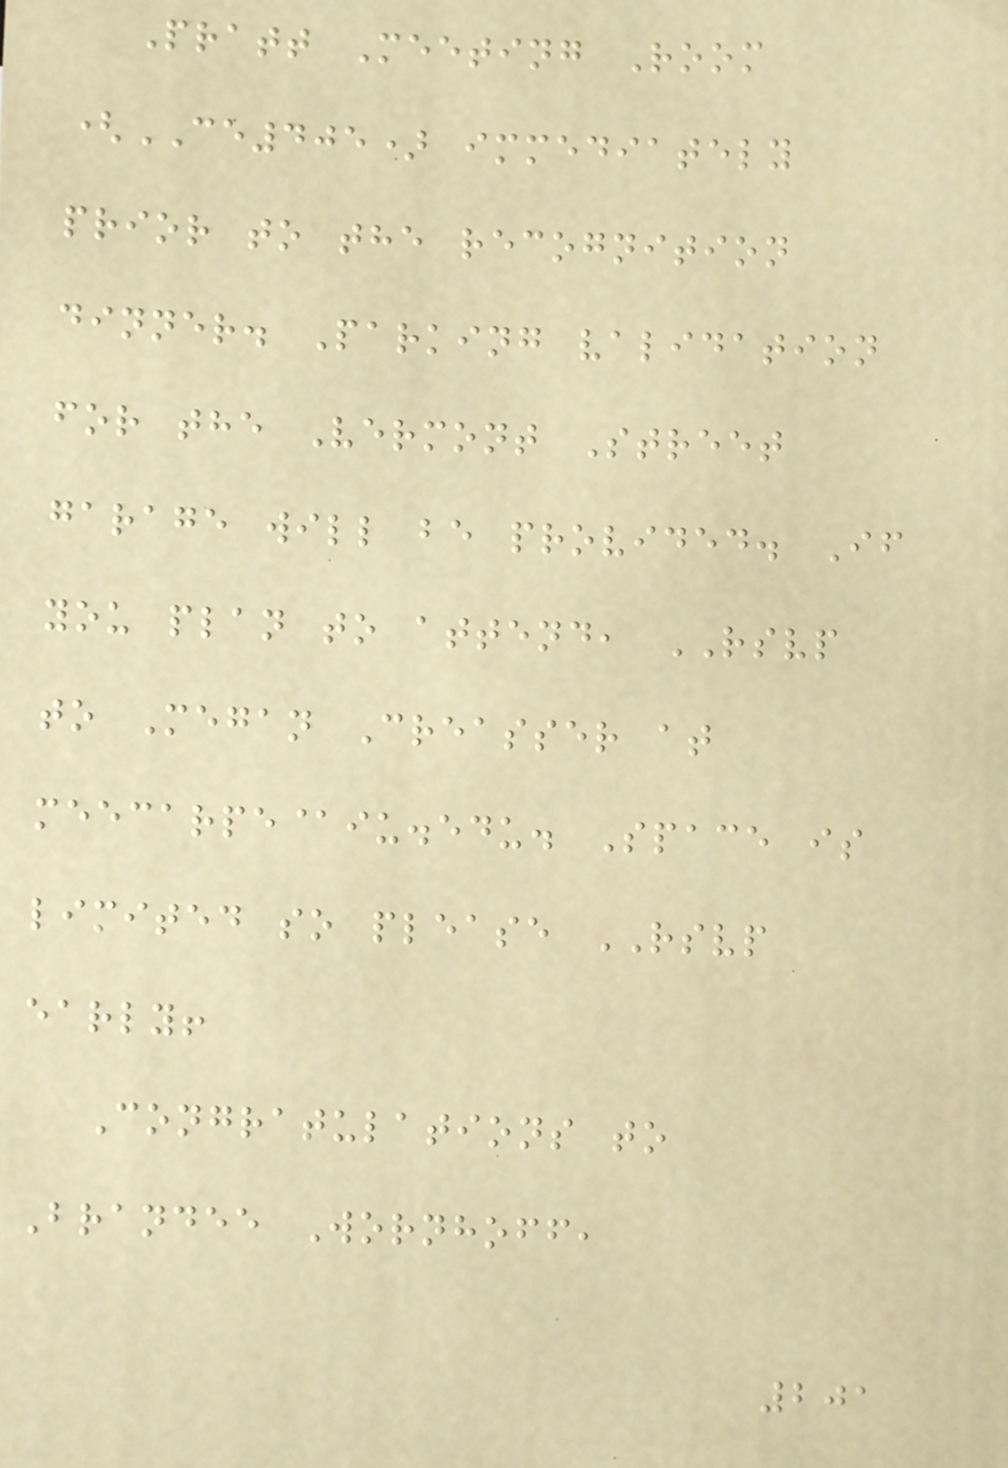Pratt Meeting Room
(CE405) immediately
prior to the recognition
dinner. Parking validation
for the Vermont Street
garage will be provided. If
you plan to attend, RSVP
to Megan Creasser at
meecarpe@iu.edu. Space is
limited so please RSVP
early!
Congratulations to
Brandee Wornhoff,
201
